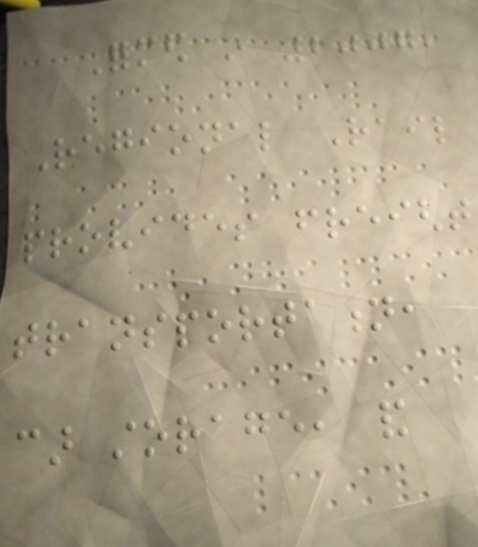Formed in 2007,
Regional Rail
provides freight
transportation,
car storage, and
